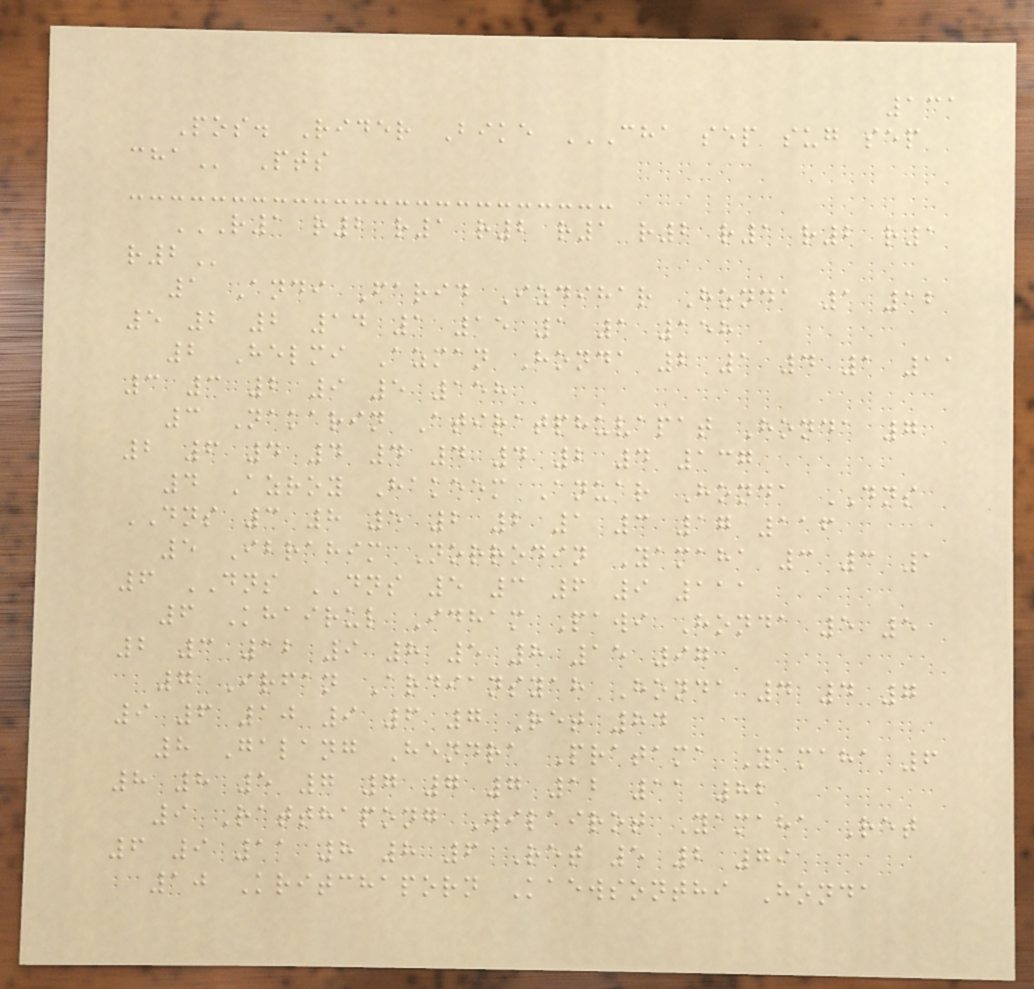131
Pos. Rider Bike CHA SEP SUG SEP
CHA Pts
R1 R2 R1 R2 R1 R2 R1 R2 R1
R2
1 Andi Farid Izdihar Honda 1 12
5 2 2 14 1 15 1 1 158
2 Helmi Azman Honda 2 1 4 1 11
3 3 2 9 5 158
3 Nakarin Atiratphuvapat Honda 7
2 6 4 4 4 4 4 2 4 137
4 Azroy Hakeem Anuar Honda DNS
DNS 3 8 5 2 2 1 3 17 116
5 Ibrahim Norrodin Yamaha 3 3 1
6 DNS DNS 5 3 6 9 111
6 Khairul Idham Pawi Honda 5 5
2 3 12 9 8 5 8 15 97
7 Irfan Ardiansyah Honda 4 4 7
9 6 10 9 6 7 Ret 84
8 Galang Hendra Pratama Yamaha 6
8 8 5 7 7 7 7 12 11 82
9 Ratthapong Wilairot Yamaha Ret
6 9 11 8 8 6 Ret 5 2 79
10 Kritchaporn Kaewsonthi Honda
